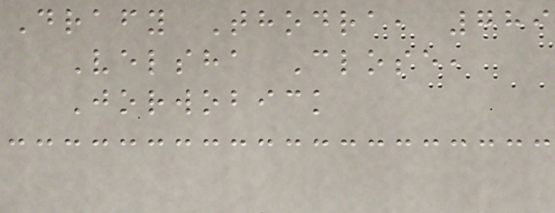Drafy Thodra, 789
Velsha Close,
Jorwobick
